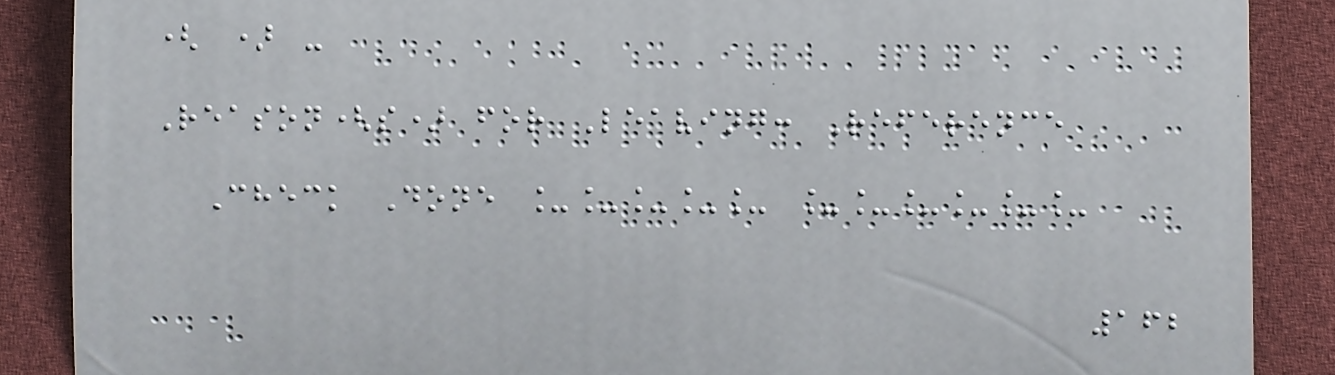( ) -
Reason(s) for Leaving: Reference
Check Done _____ ______
162
